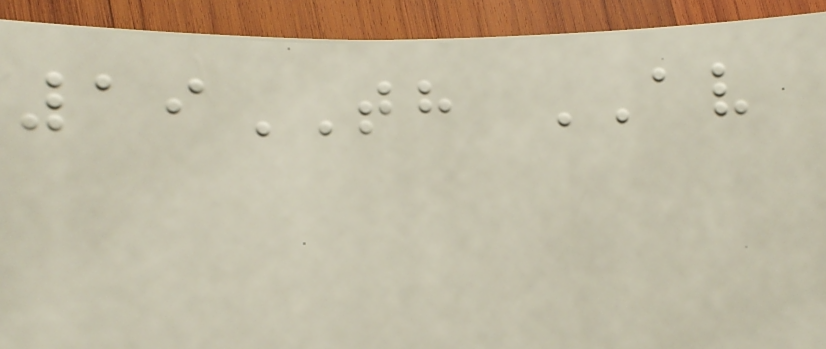19TH AV
